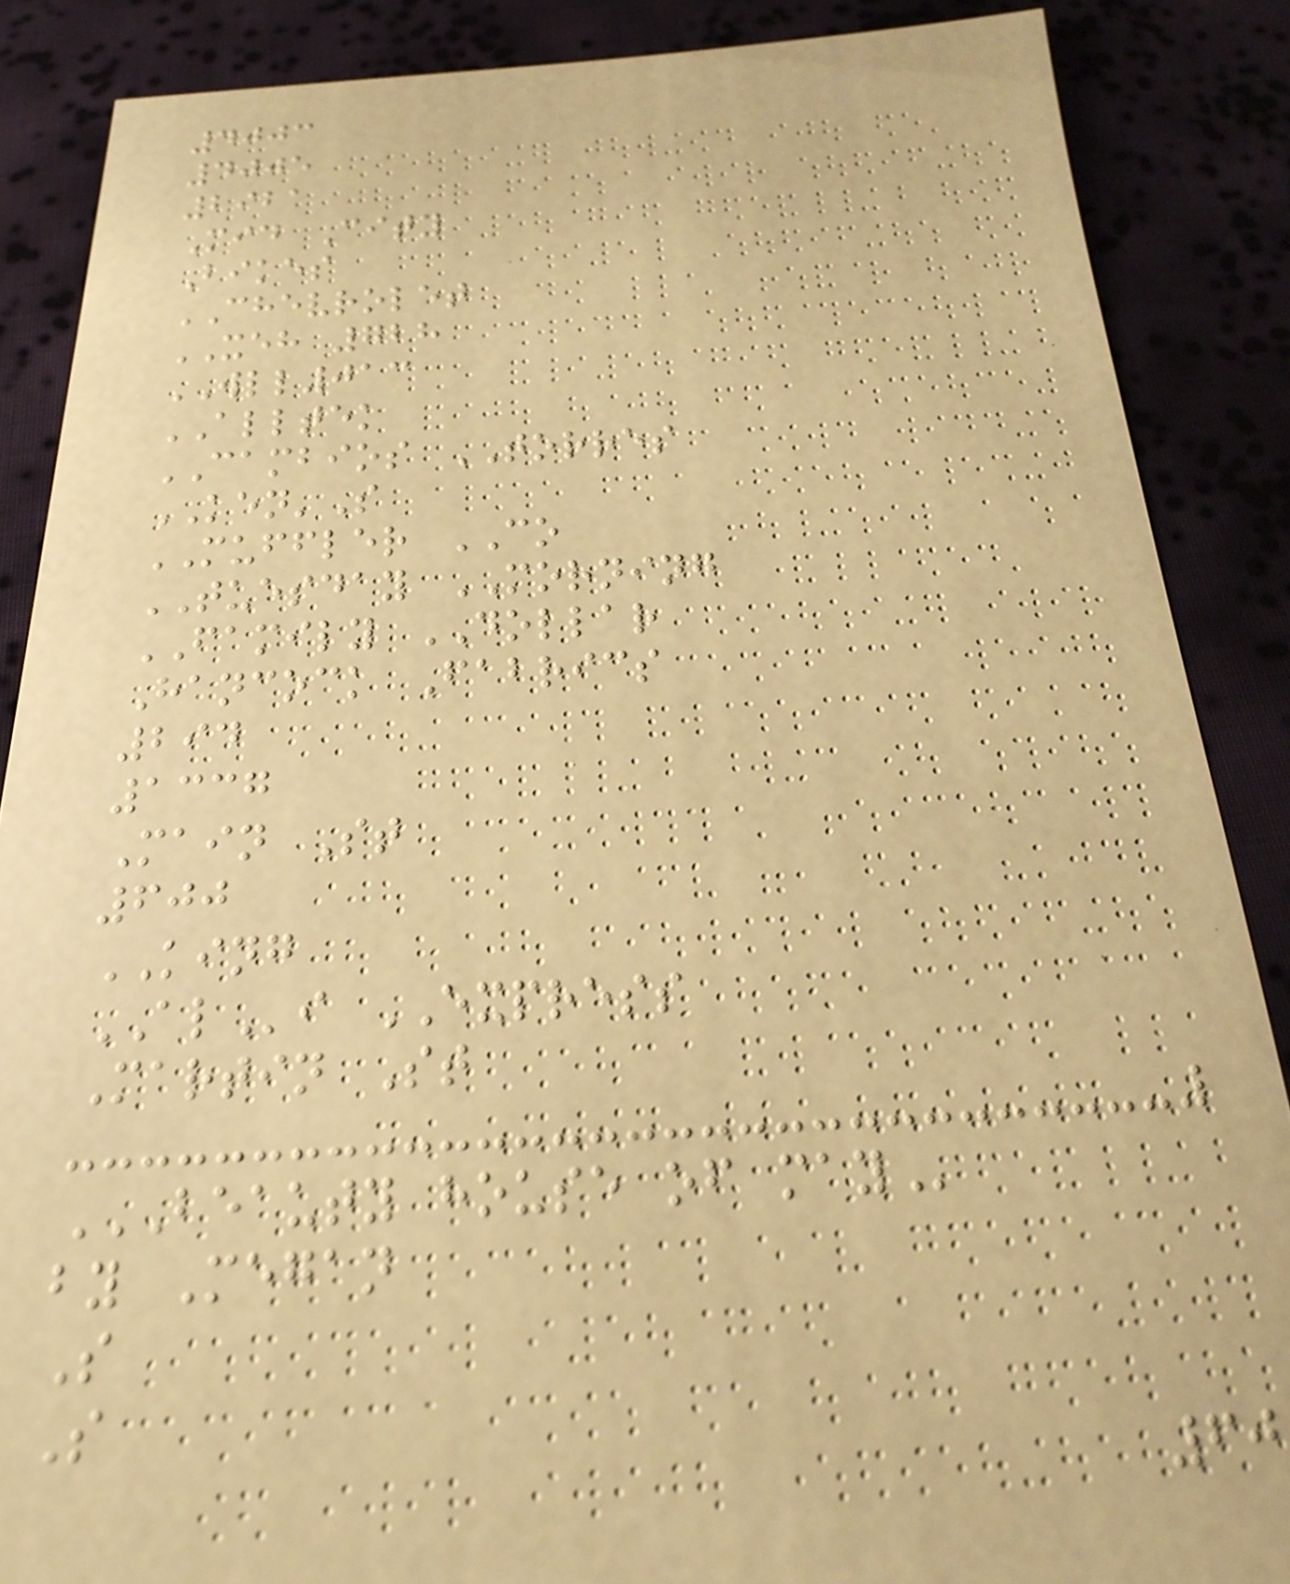4003
4005
2921
Mid City
Bikes
CHEVROLET
XEH 728
WLL013
ALLTEK
CAMBIOS TORRES
KEN'S
MUFFLER CO
TUESDAY MORNING
FAMILY DOLLAR
Hancock Fabrics
294
1337
Main St
600
KING
ALi EXPRESS
Martin St
BEAUTY HOUSE OF MAY
by Megan
S
S
60
